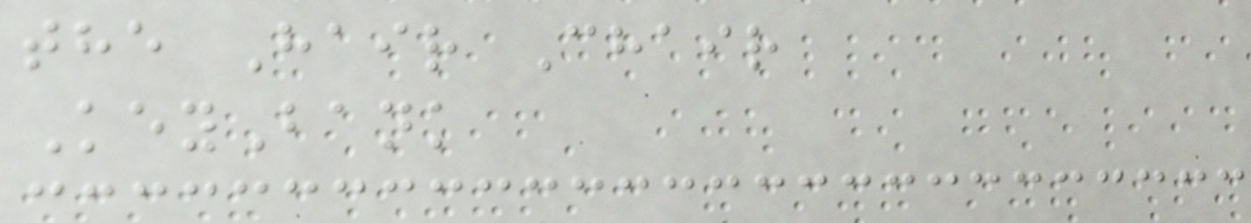the Hair Chair
KeyBank
